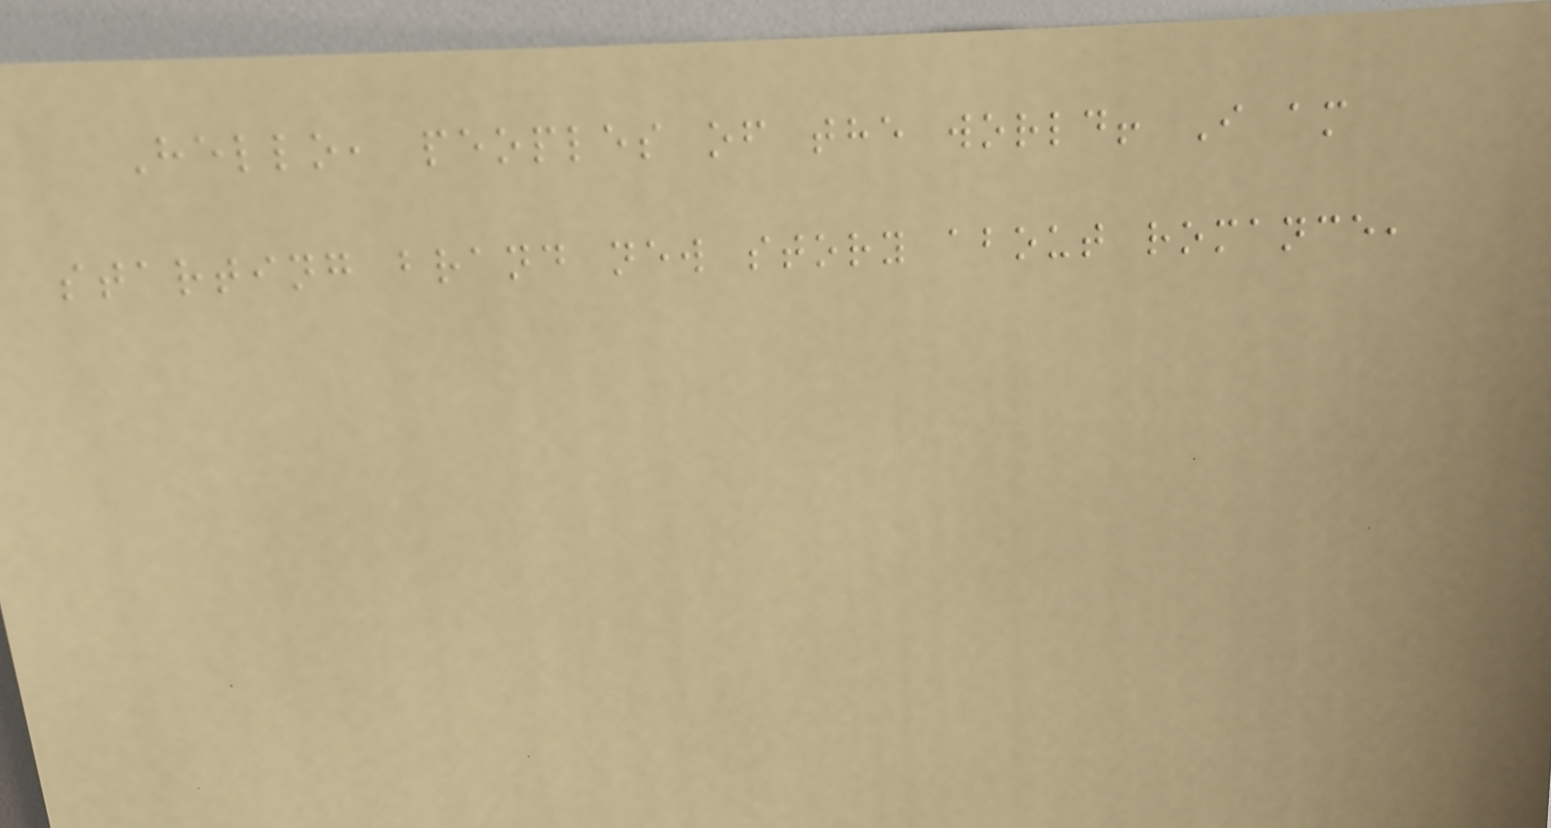Hello, peoples of the world! I am
starting brand new story about romance,
